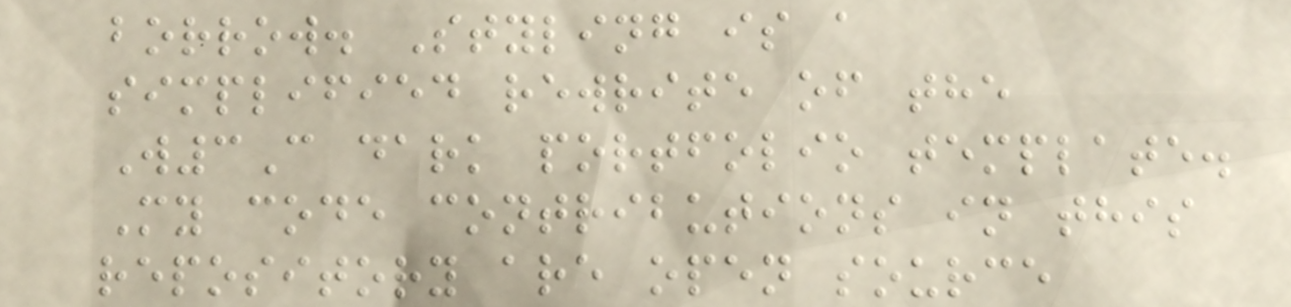borrow. Styling is a
simplified rewrite of the
W3C dark portfolio template.
My code contributions in this
repository are open source
